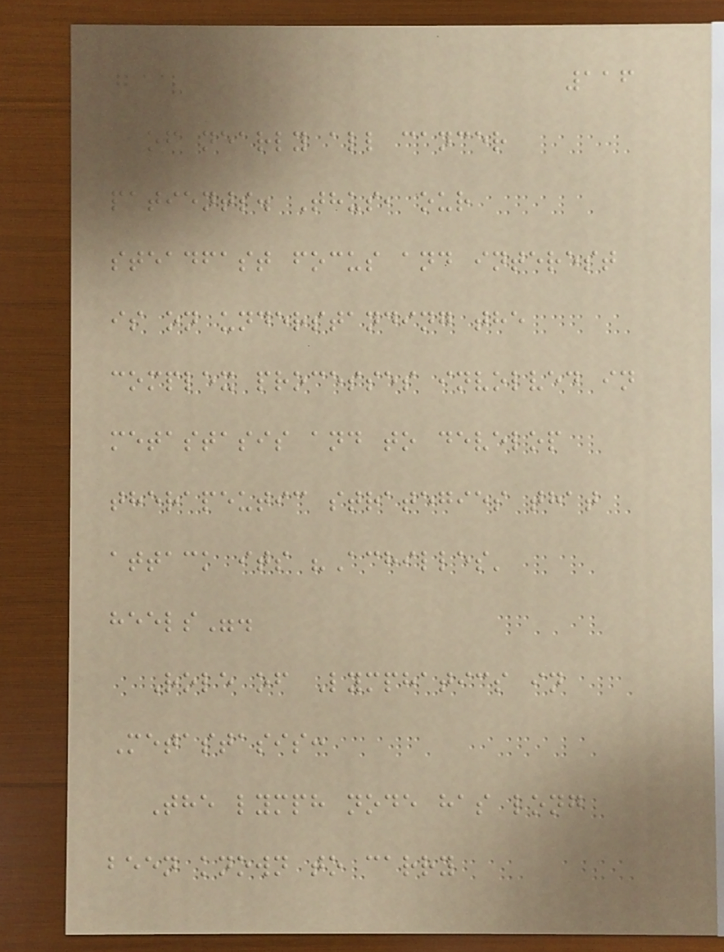116
of nearly all cancer
patients. Thus, our
steadfast focus and interest
is on understanding the
complex processes involved in
metastasis and to develop
therapeutic strategies that
attack its "Achilles'
heels".
Role of Lymphatics in
Metastasis:
The lymph node has long
been known to carry
